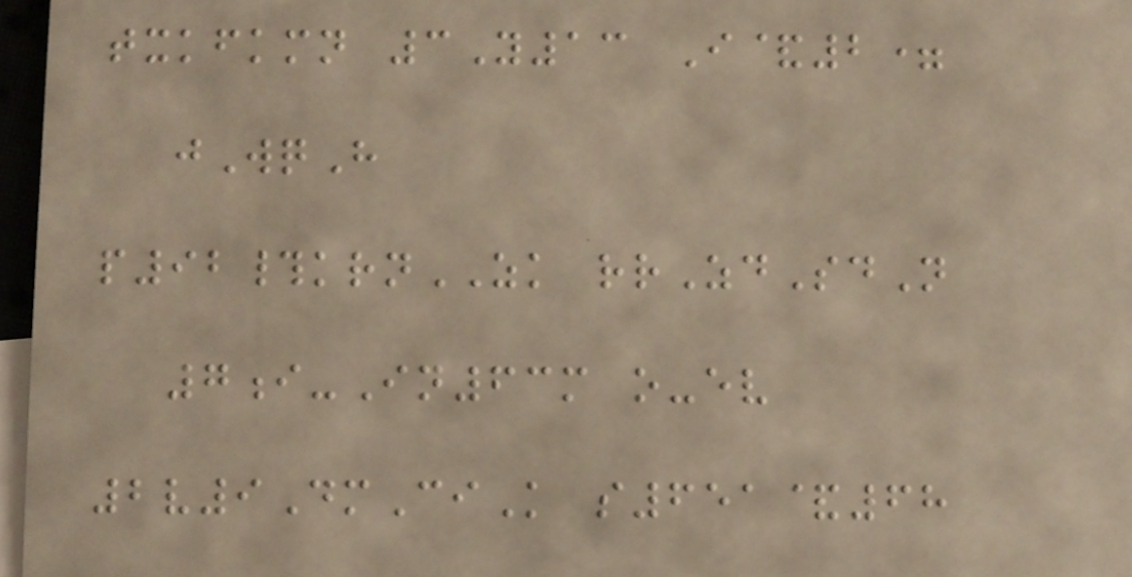txkfkmn 3Y13 I&2=
jWqH
p92#krnZK rrZdSdN
7i-In63m o-ev
2v9DmCiK s651&68
